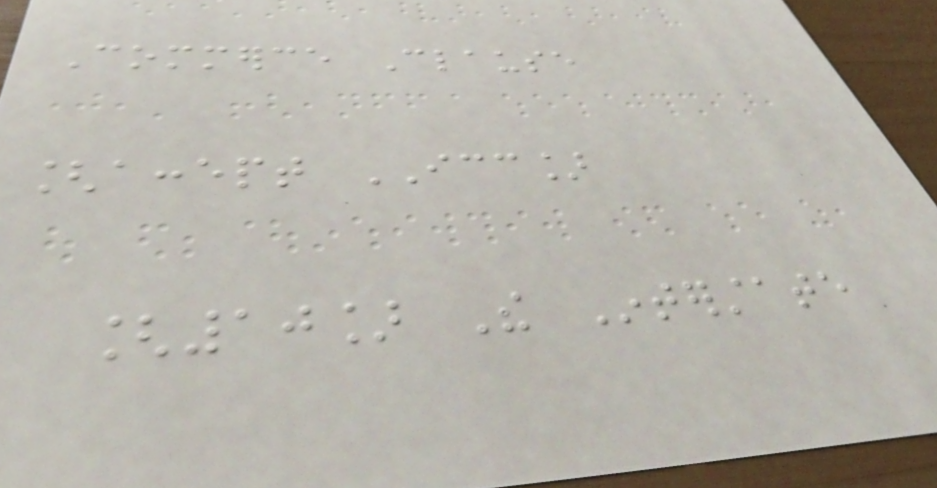Commerce Clause
[accept ICC]
[10] The Interstate
